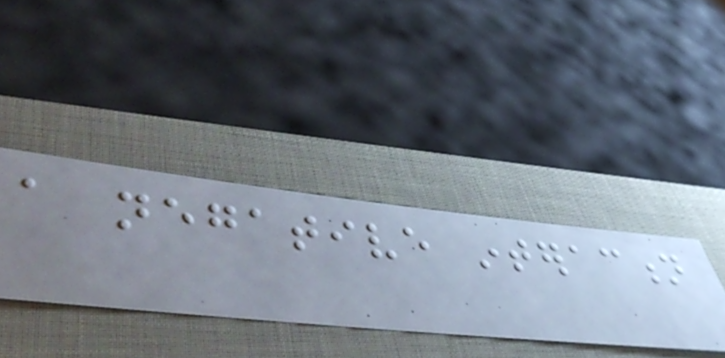a negative interaction
